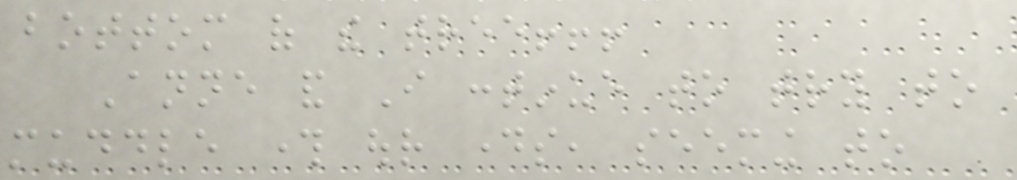bottom of the tree!!!
Anne and I continue to try to
muddle through our days, seeming to
